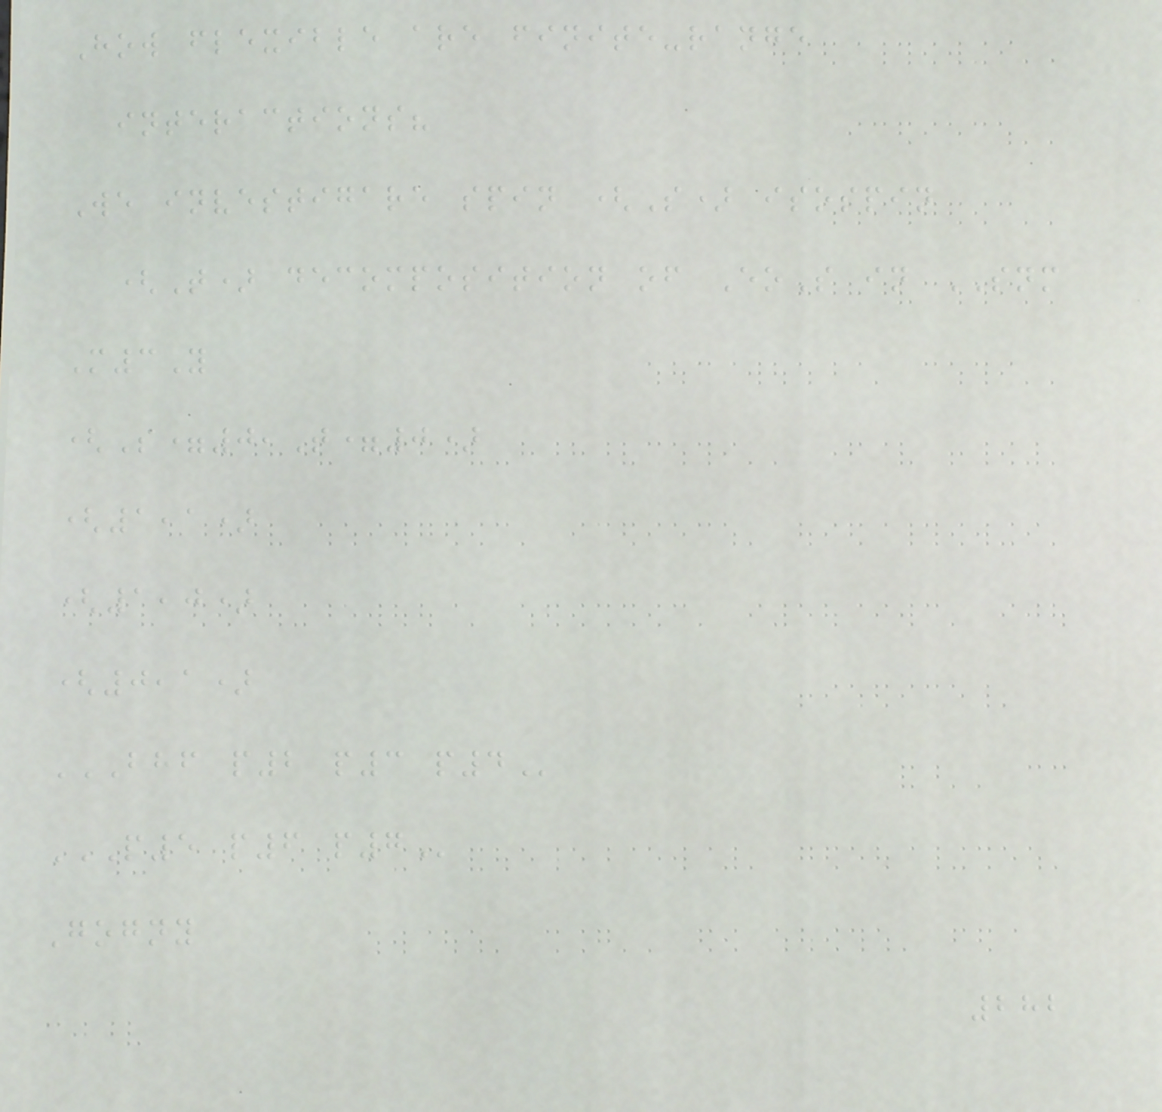How flexible are finite-range
interactions?
We investigare spin (S) isospin
(T) decomposition of EoS in SNM
M3Y
(S=0,T=0)
(1,1)
(1,0)
(0,1)
BHF P2 P3 P4
P5 P6 P7
Gogny
282
